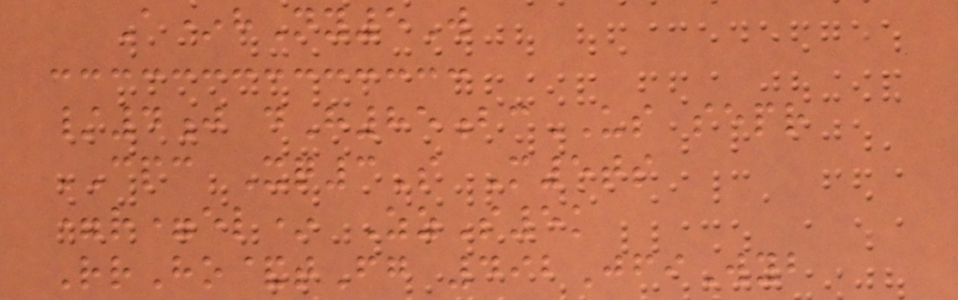A*hNy5W
/4j dH85bcUS sepr
CPC Xq3S M5ts
=r=el* ZzS5k
RrHo&tFg 492JfiWyb
